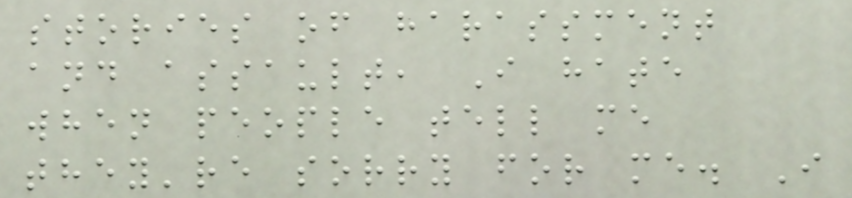stories of harassment
and assault, I hate
when people tell me
they're sorry for me. I
